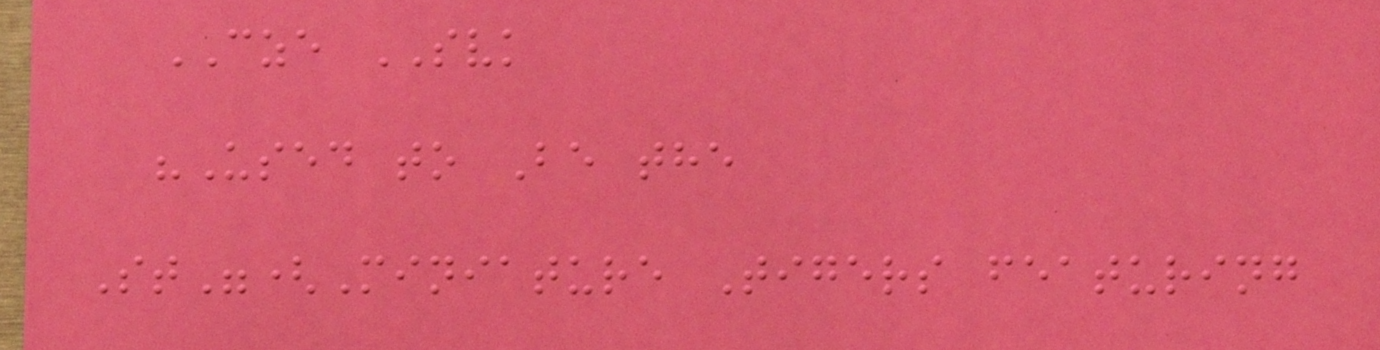CZE SVK
"Used to Be the
St"(Miniature Tigers featuring
